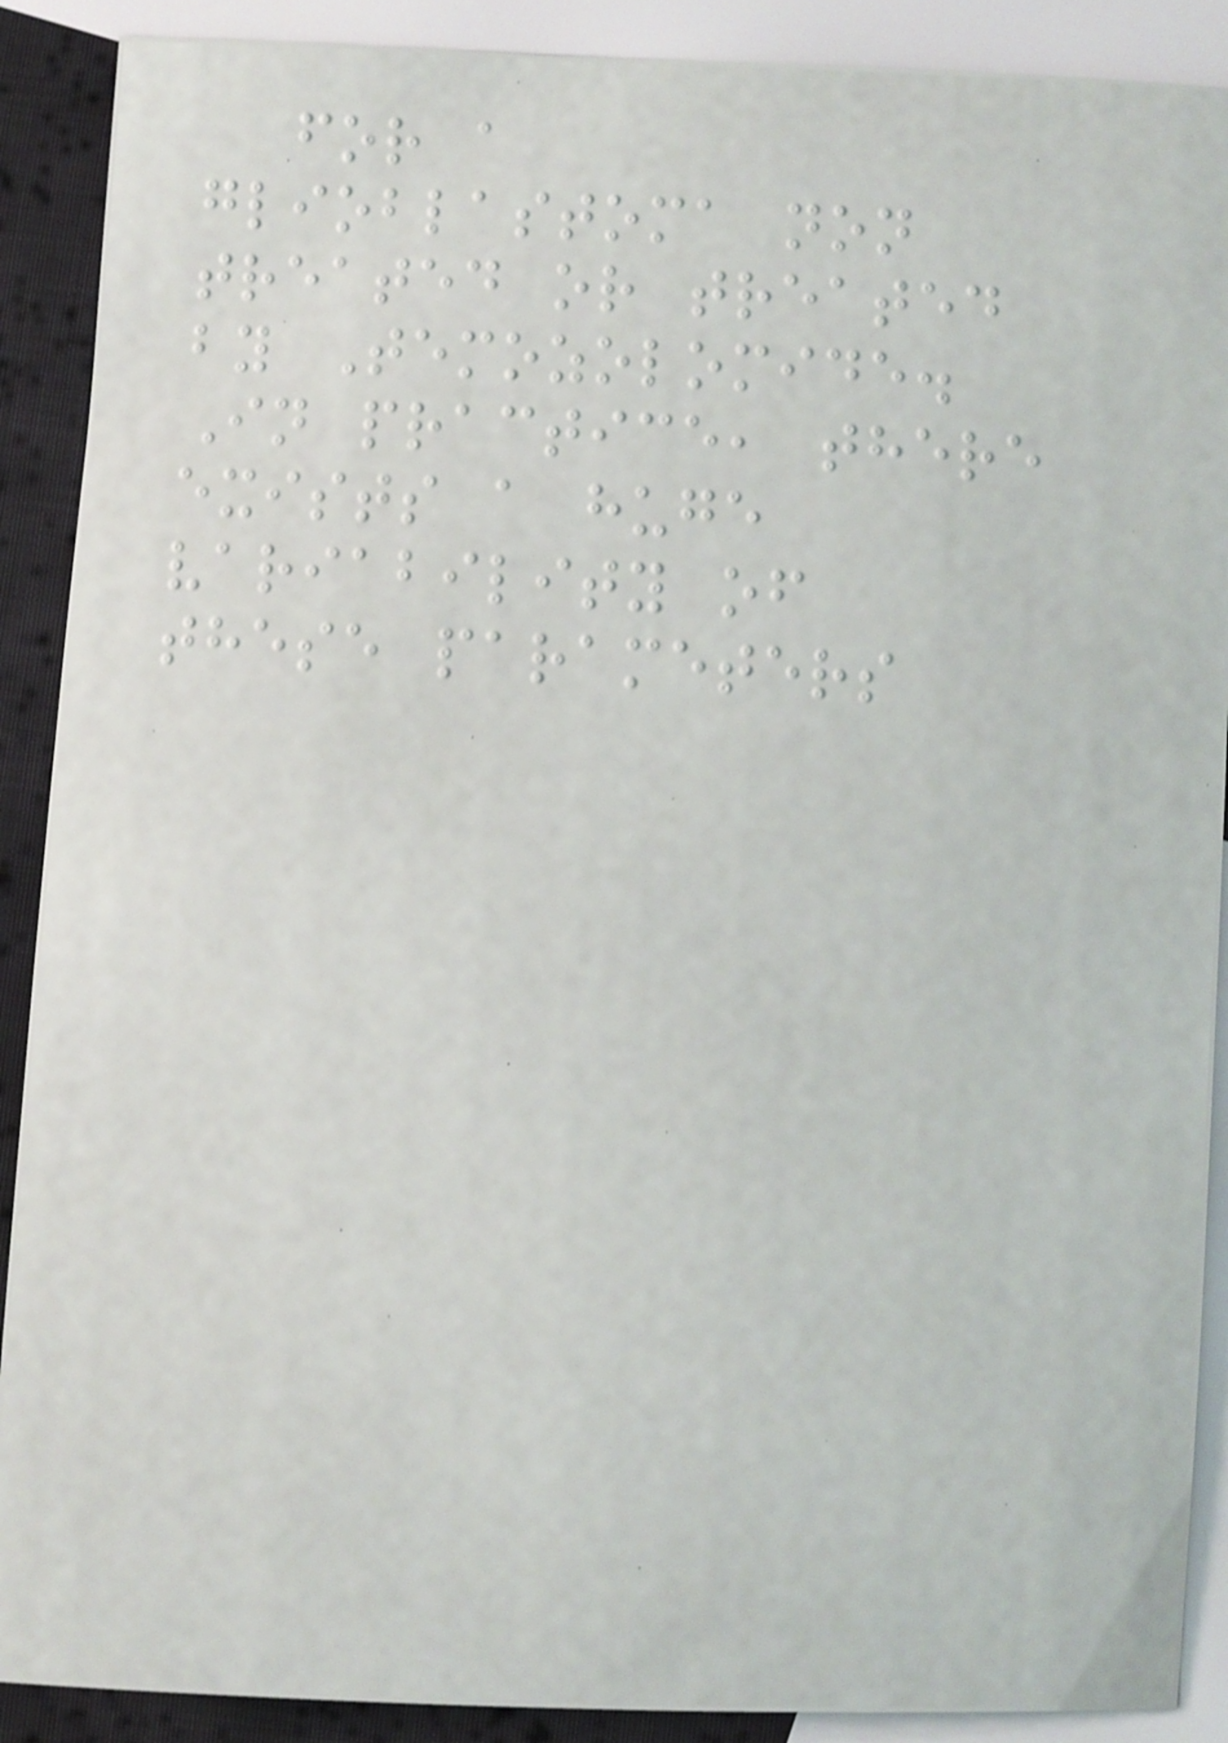for a
glioblastoma non
treated or treated
by Temozolomide.
In practice, there
exists a huge
variability of
these parameters
